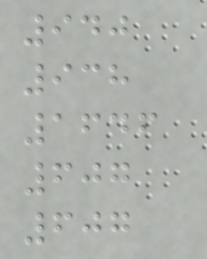940
938
1646
607
607
